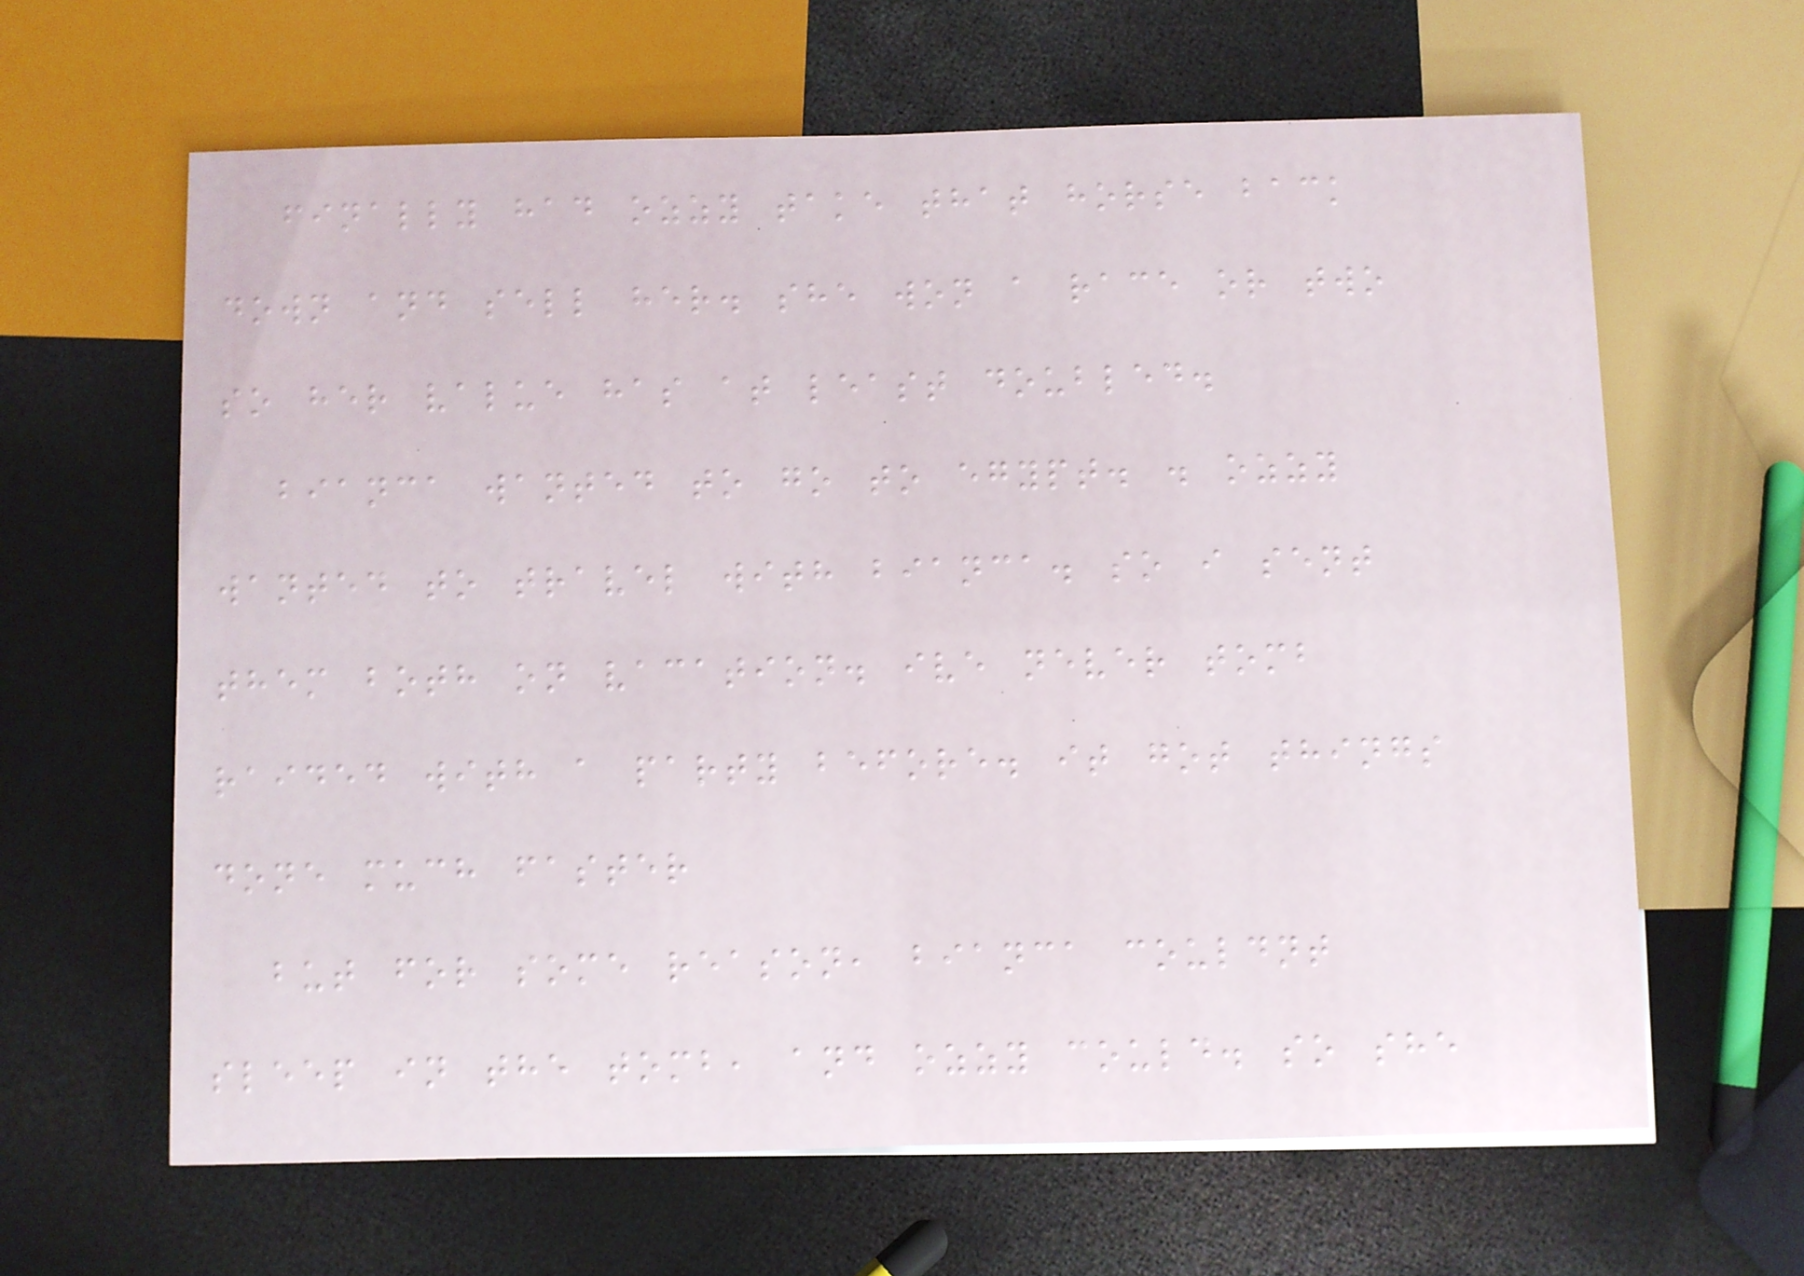finally had ozzy take that horse back
down and sell her. she won a race or two
so her value has at least doubled.
bianca wanted to go to egypt. . ozzy
wanted to travel with bianca. so i sent
them both on vacation. ive never tomb
raided with a party before. it got things
done much faster
but for some reason, bianca couldnt
sleep in the tomb, and ozzy could. so she
